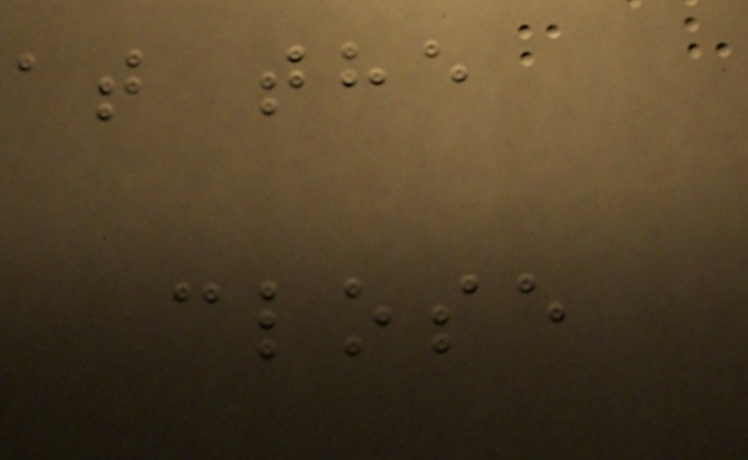at the
close
